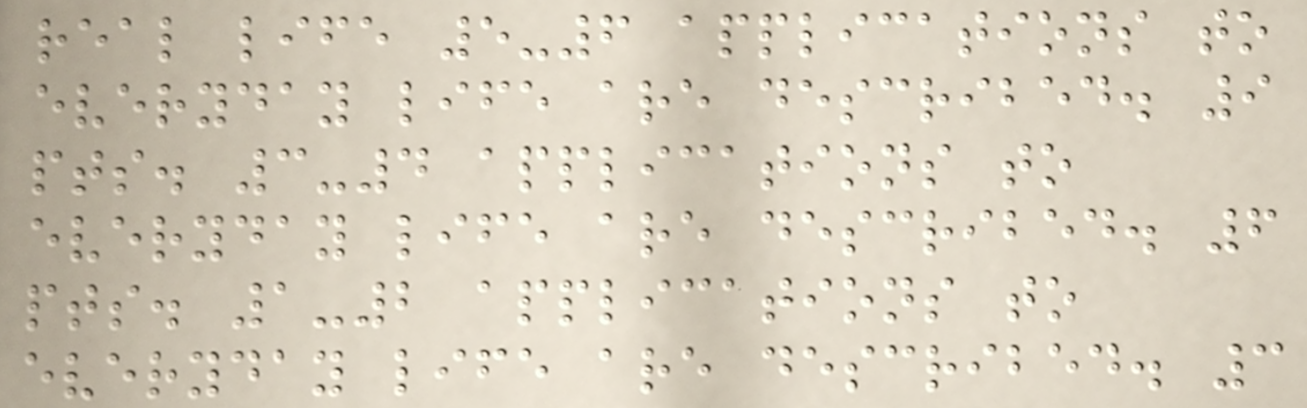real life 5-6 applications to
everyday life are described. 9
pts. 3-4 applications to
everyday life are described. 6
pts. 1-2 applications to
everyday life are described. 3
